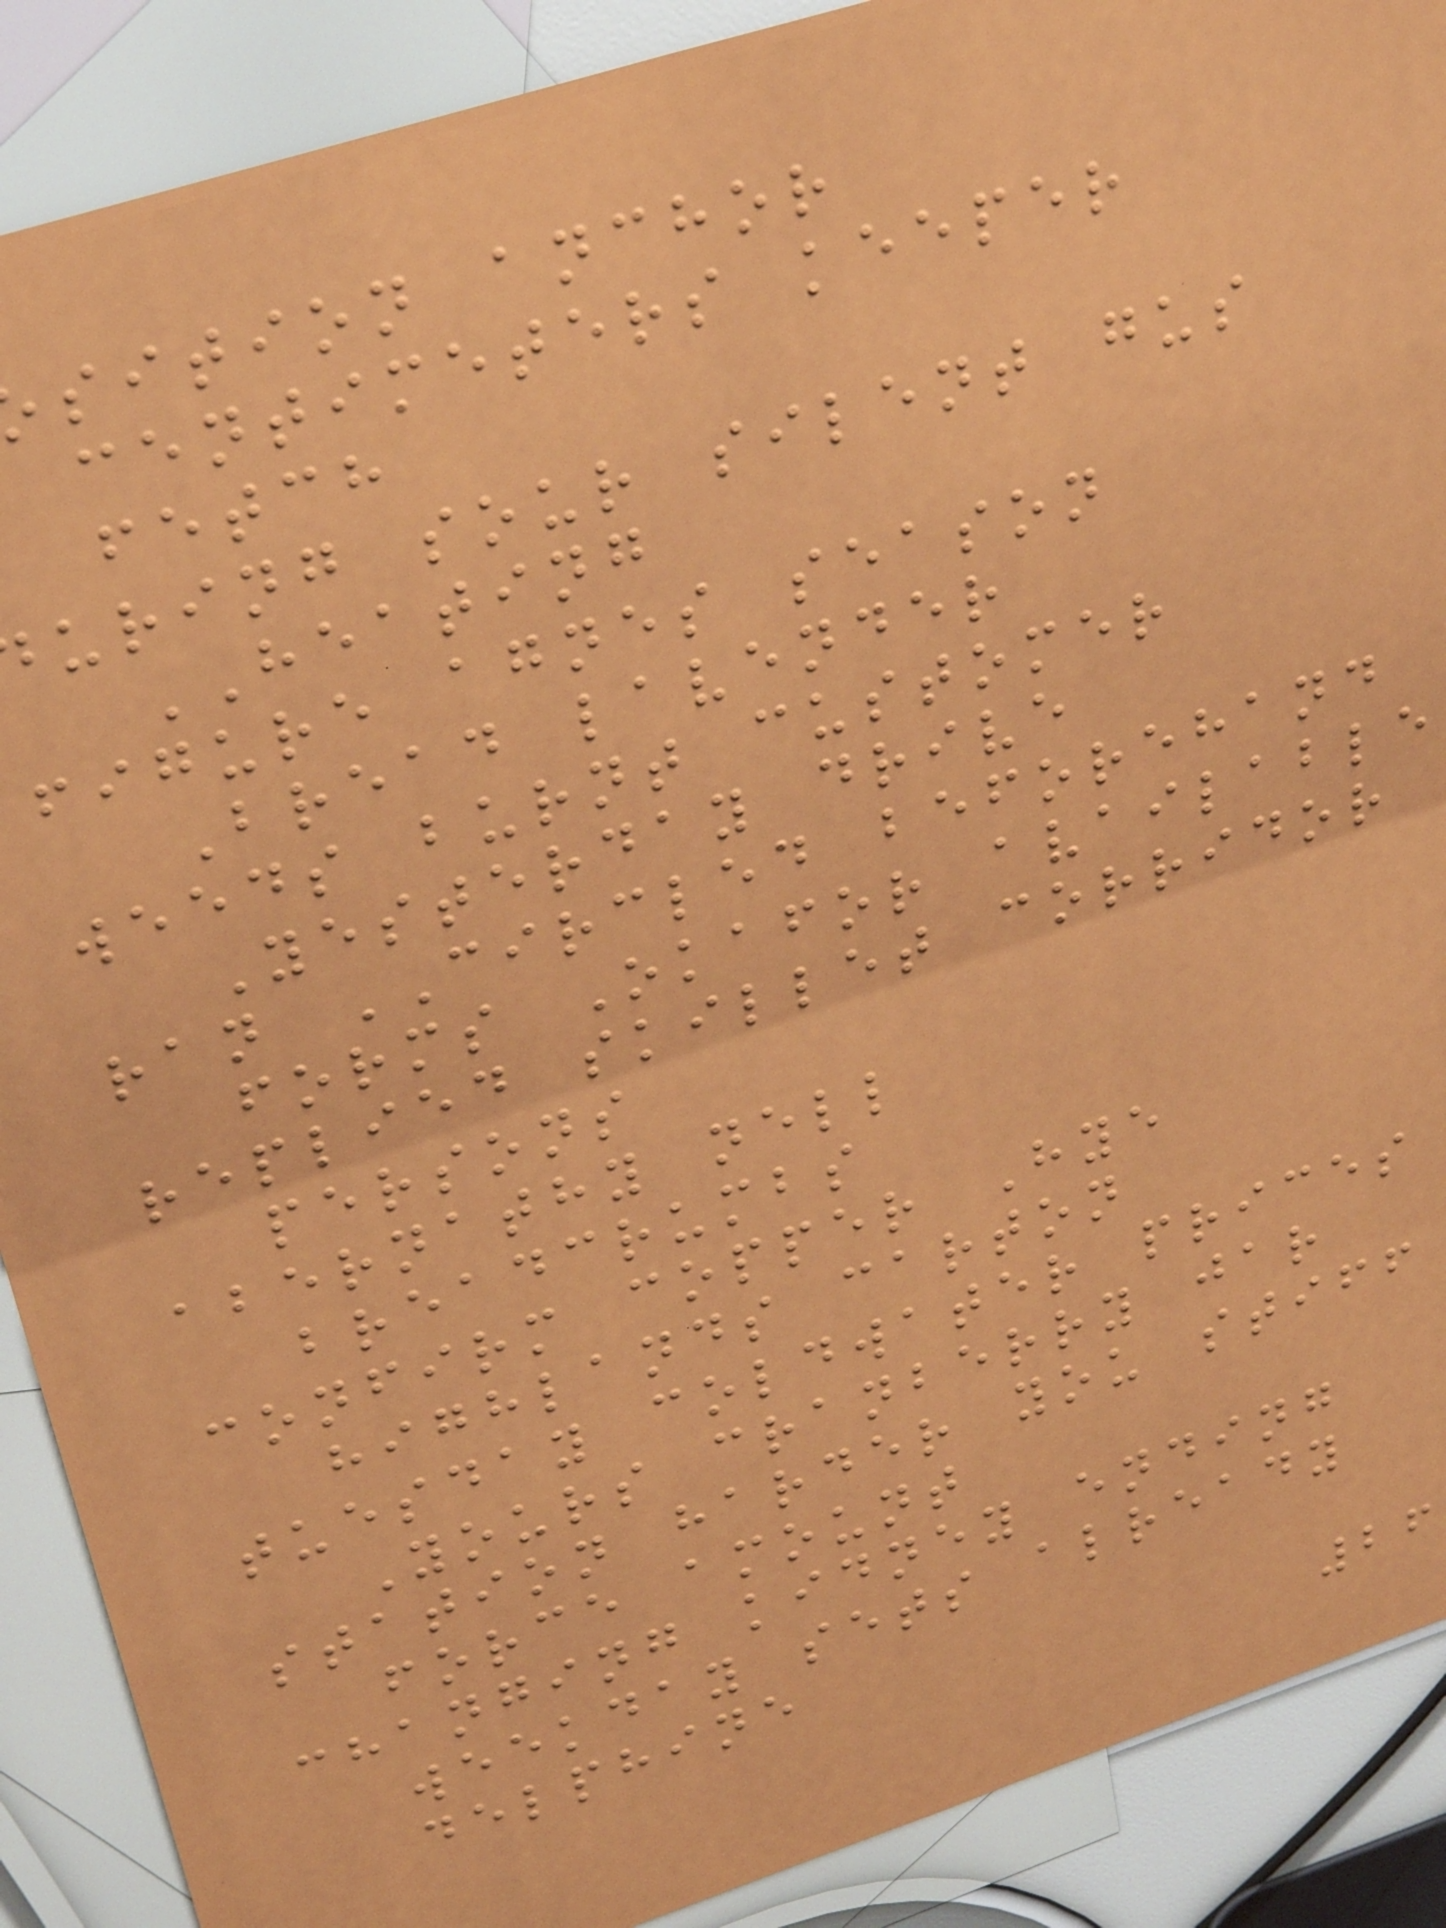sition anchor
centimeters keeper
fetch
uring sour silent gus
HEATING
figure agnes season
Bread lavender
weeds burnt customer
Yesterday drive
ran CIRCLED beforehand
forms Okafor available
replied skillet corridor
persons
abernathy nell
breadcrumbs
confirm copper Hye
highlands carton
tuesday coldwater prices
Yours cranberry jar
station harder you stiff
force amount
changing kidney ending
weekday sets already
delphine
